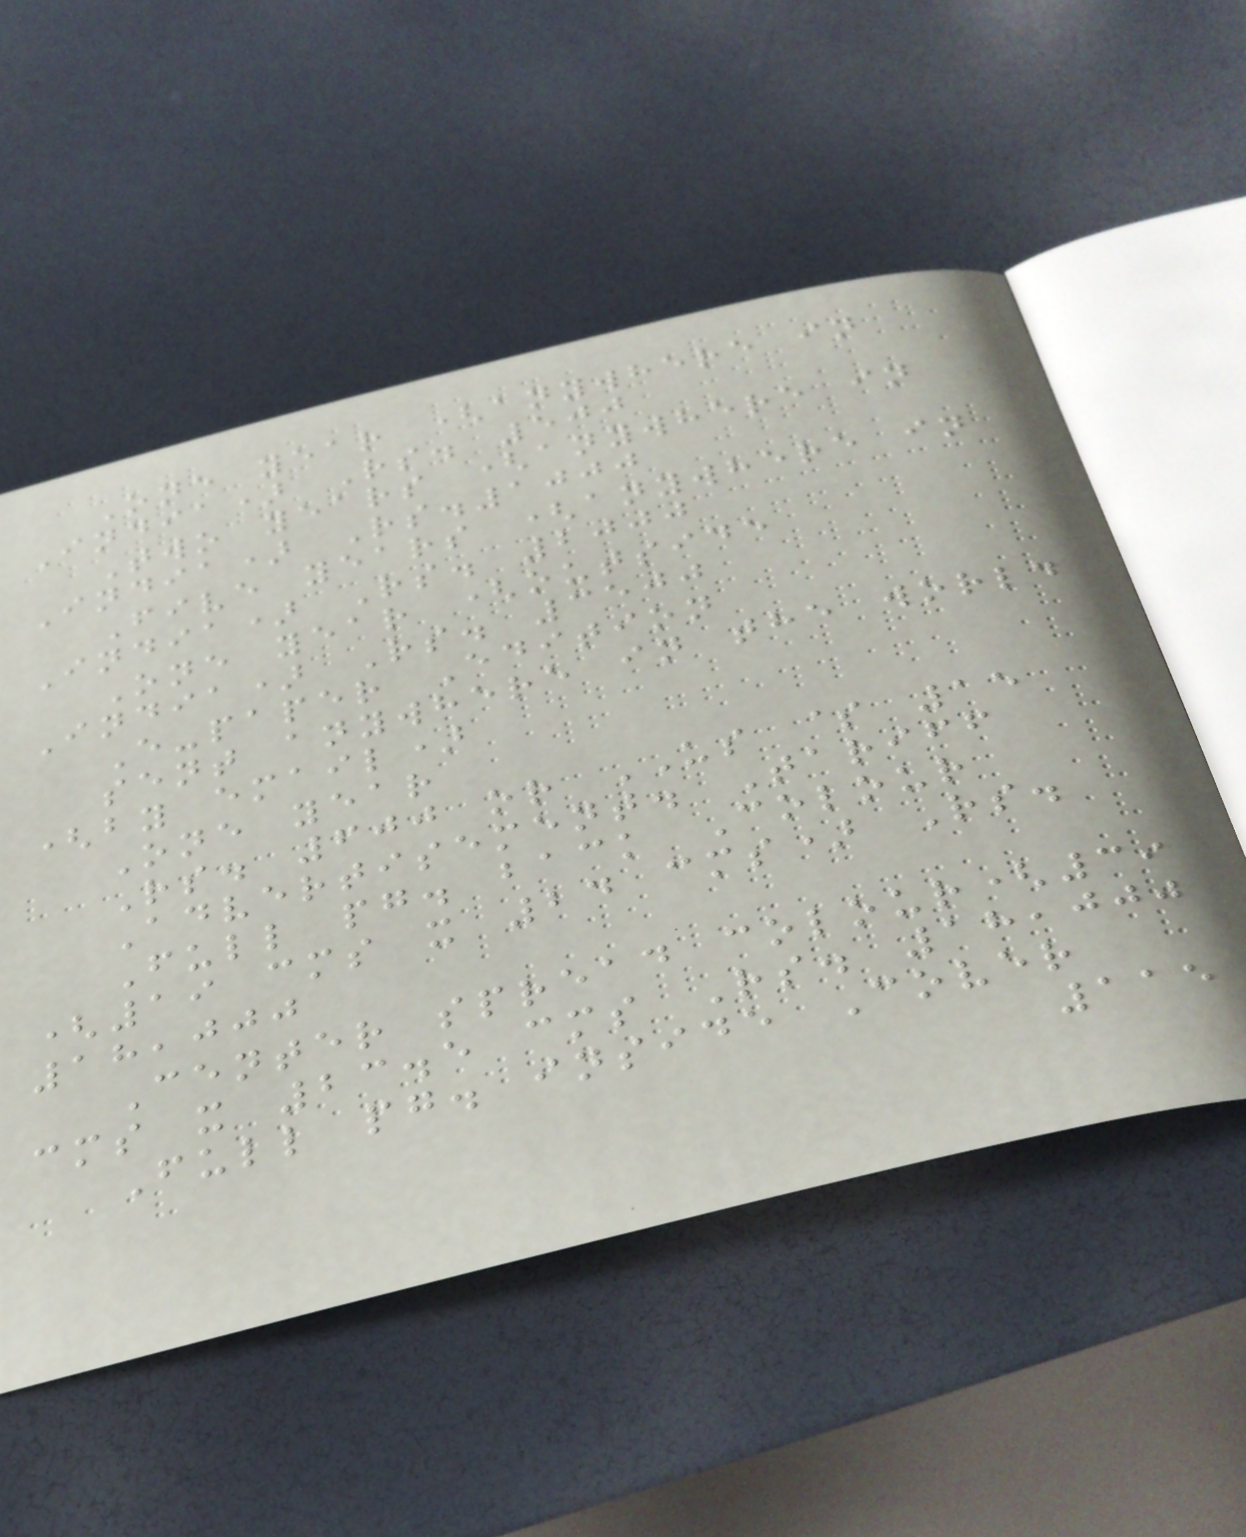One year (anywhere in
India) Rs. 500
Two years (anywhere in
India) Rs.1000
Five years (anywhere in
India) Rs. 2000
One year (outside
India) Rs. 3500
E-paper Edition
sent anywhere in the world
(by email)
One year
Rs. 600 or US $ 15
Advertisement. Tariff
Full pg. back Colour
(19 cms x 24 cms) Rs.
18,000
Center spread colour(39
cms x 23.5 cms Rs. 18,000
Full pg. inside Cover
115
